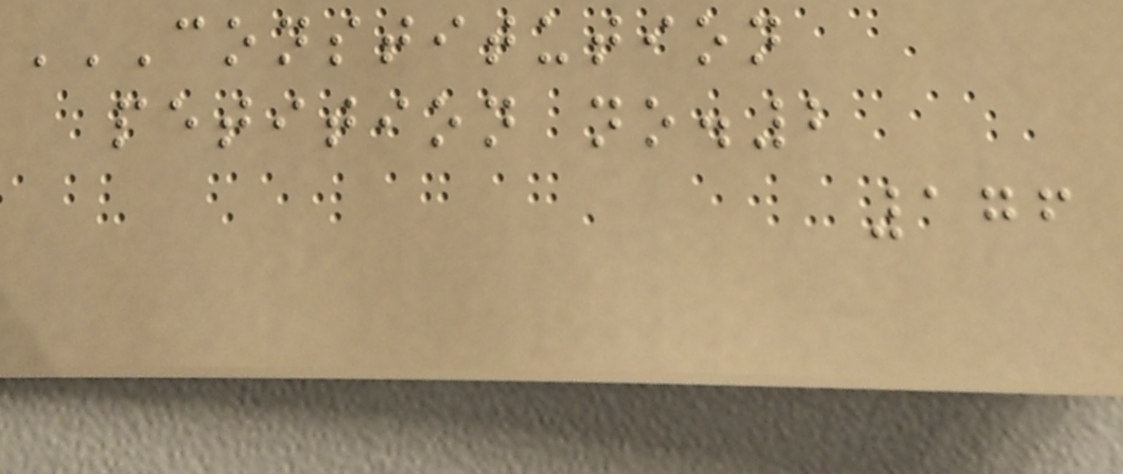CONSTITUTION
PETITION NO.2
176
